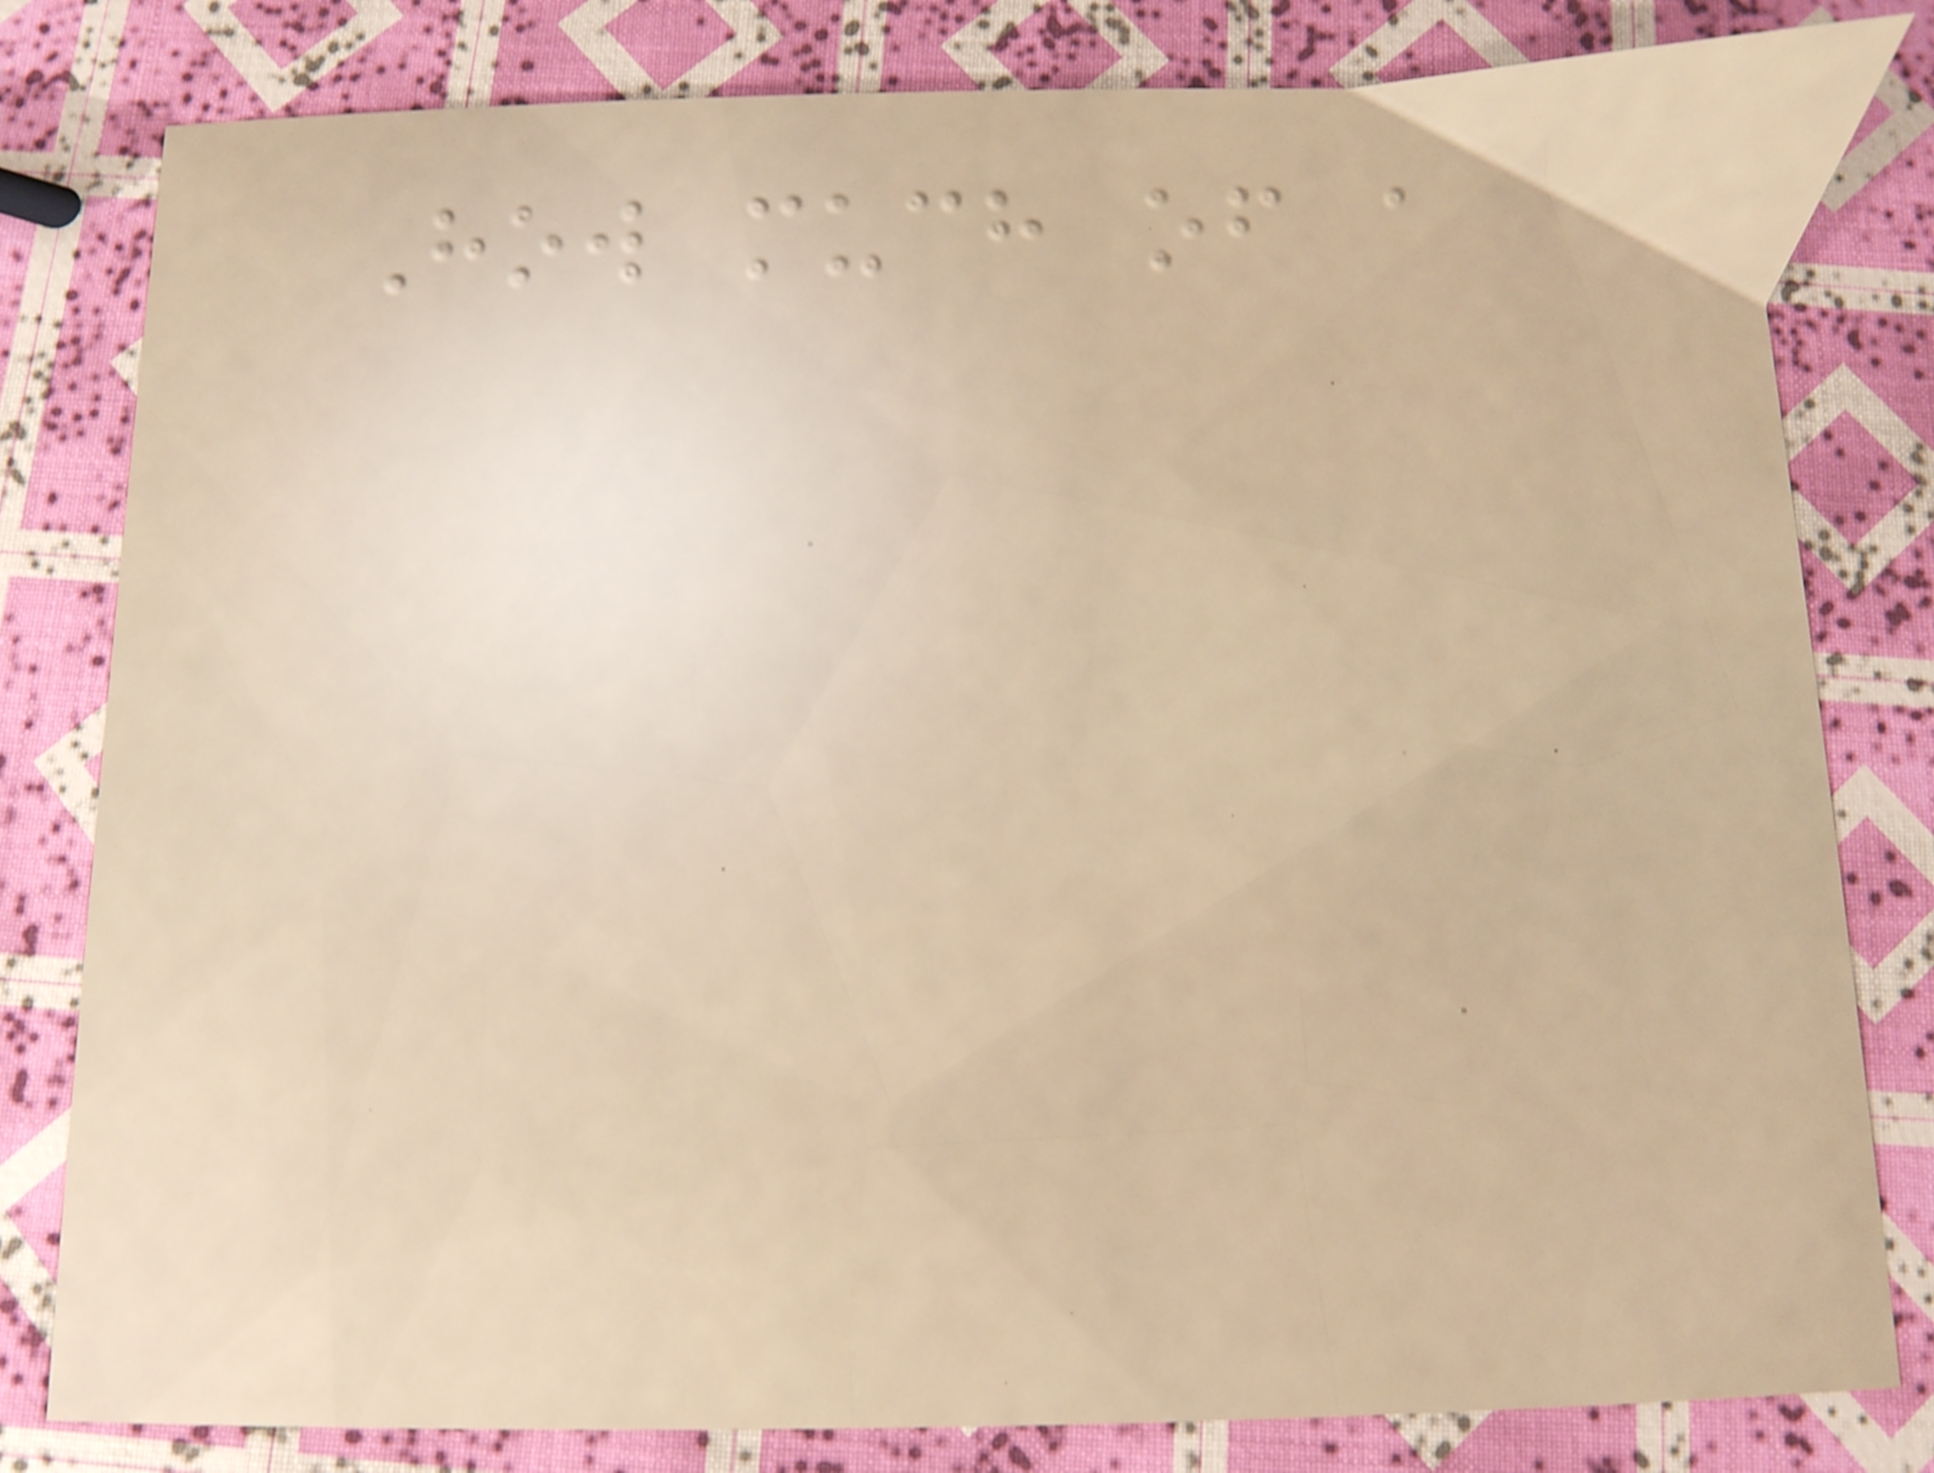How much of a
